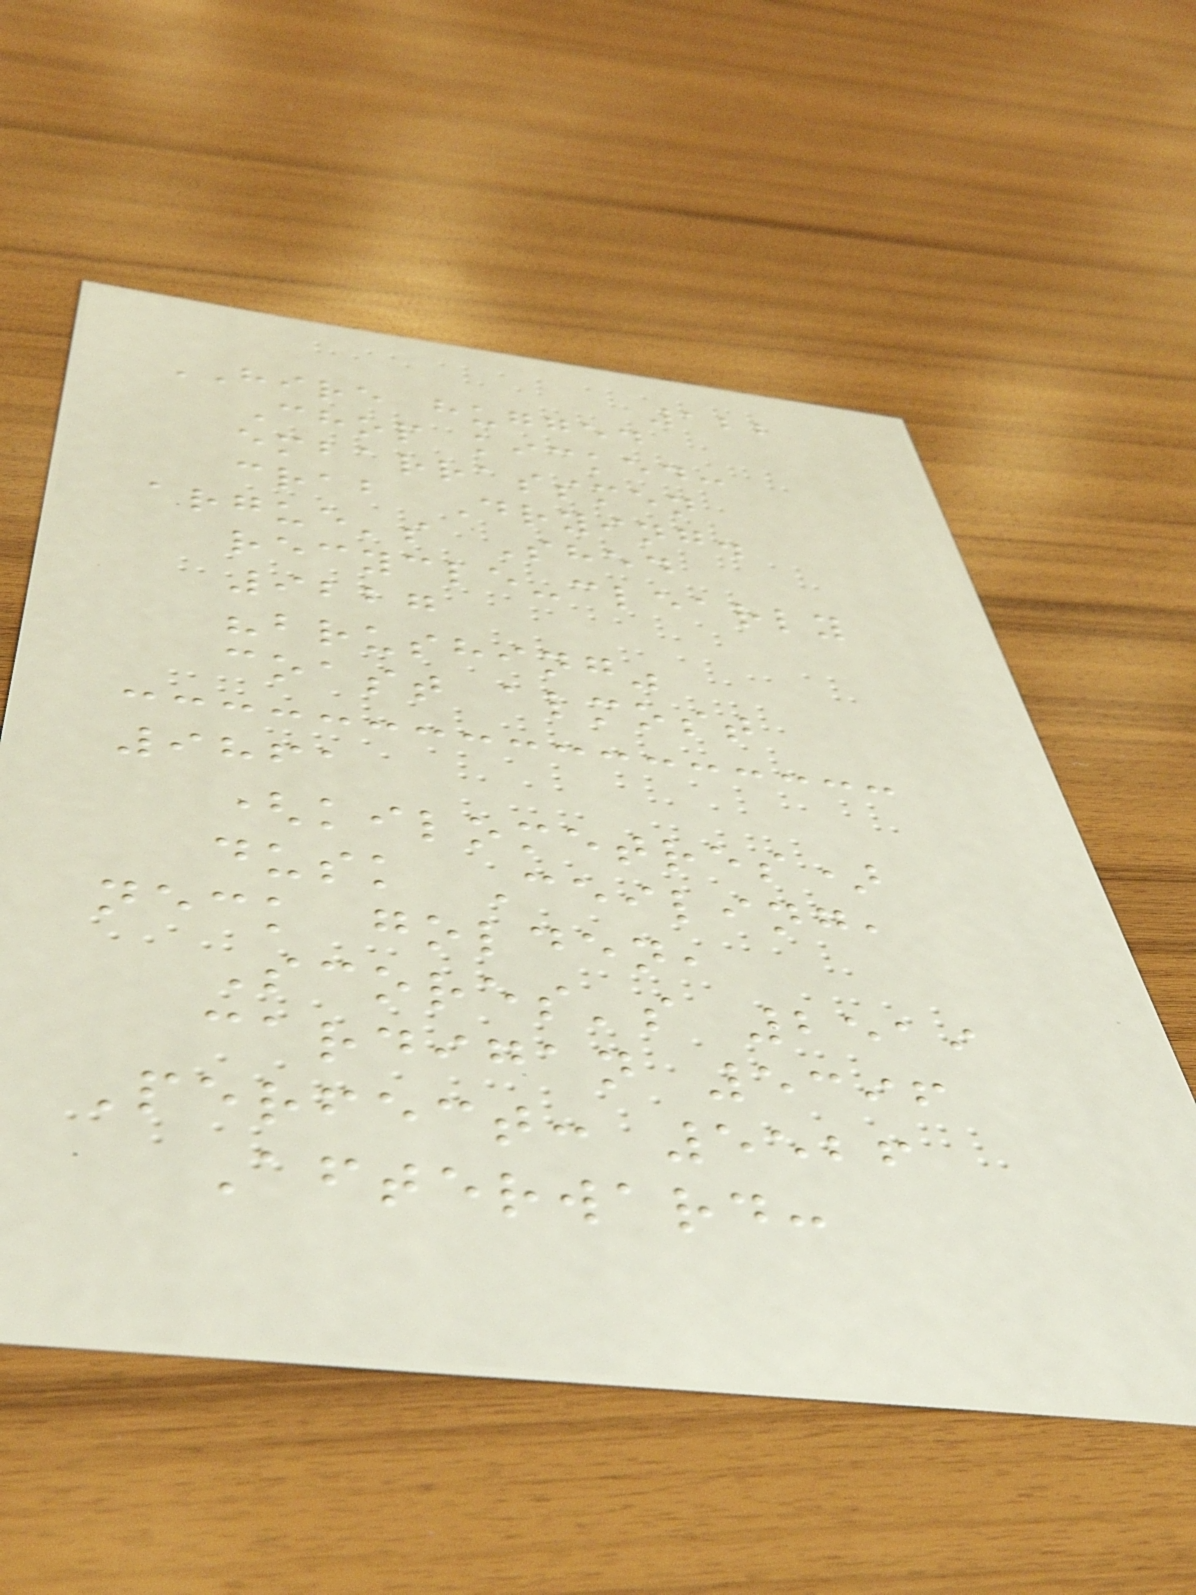122
HIRE hugged
Chop kicked:
embarrassmen
crab Drying.
argue's Shed
recycle-clearly
9227
"brushing"
coast almost
9861
(kilometres)
dusk Ceiling,
neck golden,
Scores's 2519
cardigan 5396
Perfect: 5526
Afterward:
